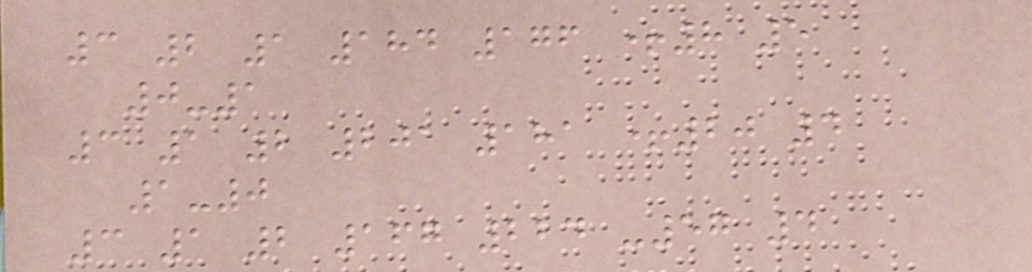3 2 1 184 176 +8 5
0-1
3 1 2 201 181 +20 4
1-0
3 1 2 167 224 -57 4
